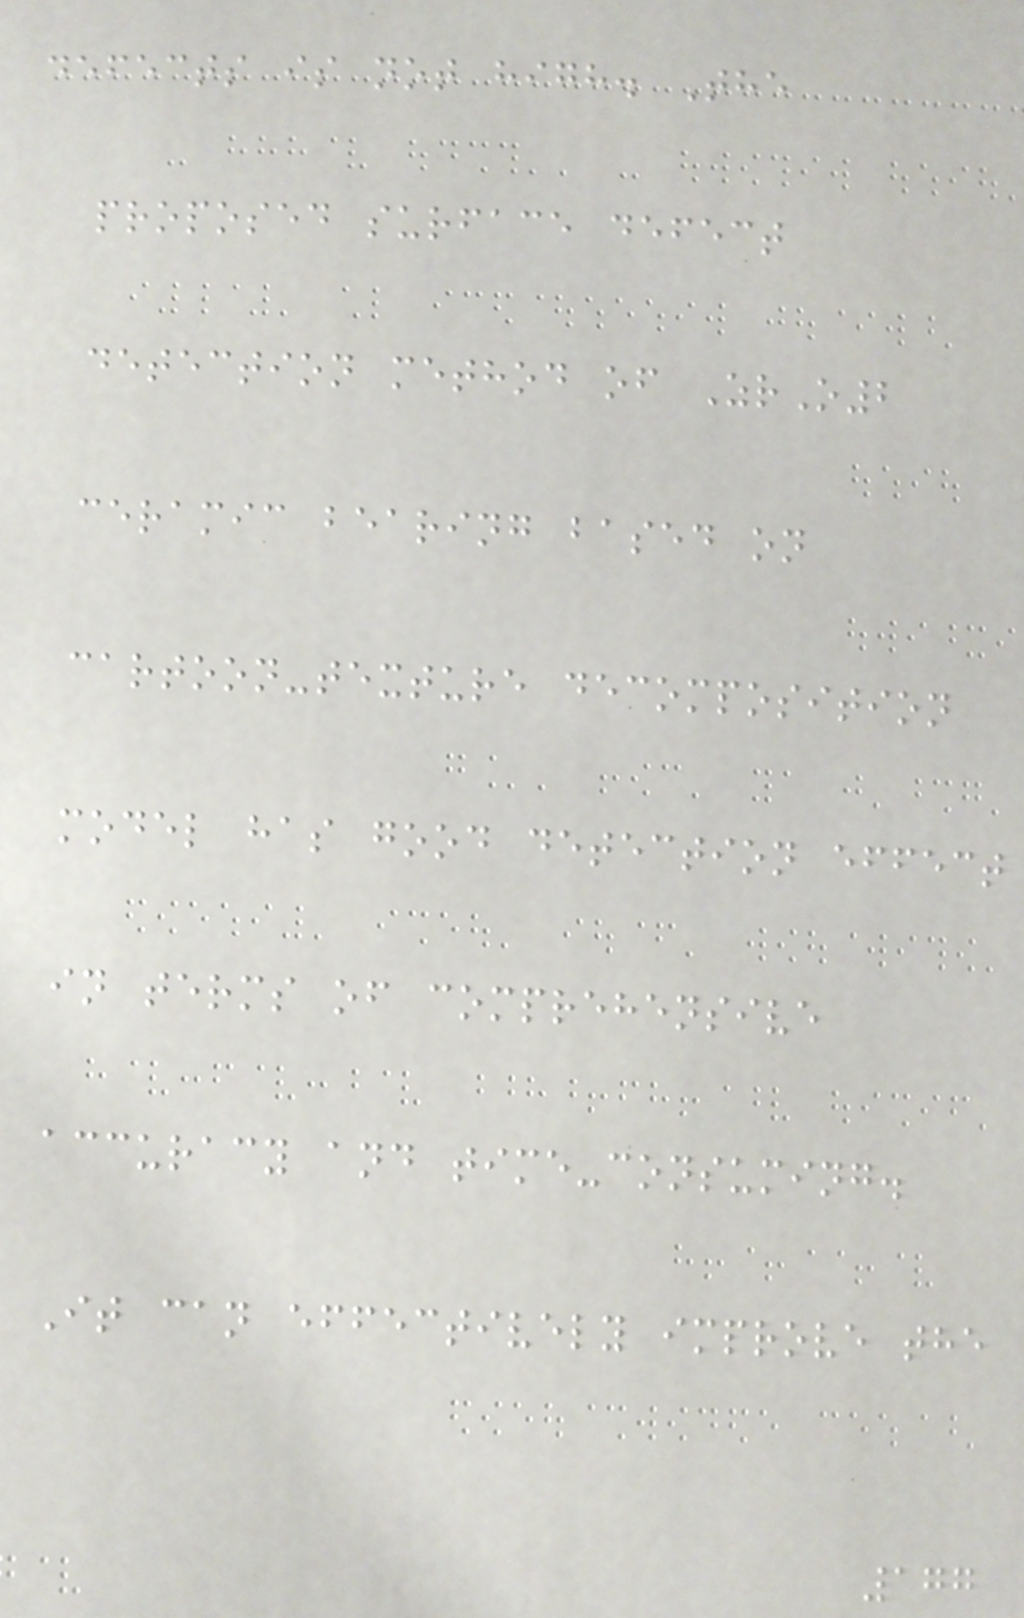defects is not high. The
proposed surface defect
detection method of ZrO2
ceramic bearing based on
cartoon-texture decomposition
model has good detection effect
in terms of comprehensive
accuracy and time-consuming.
It can effectively improve the
177
